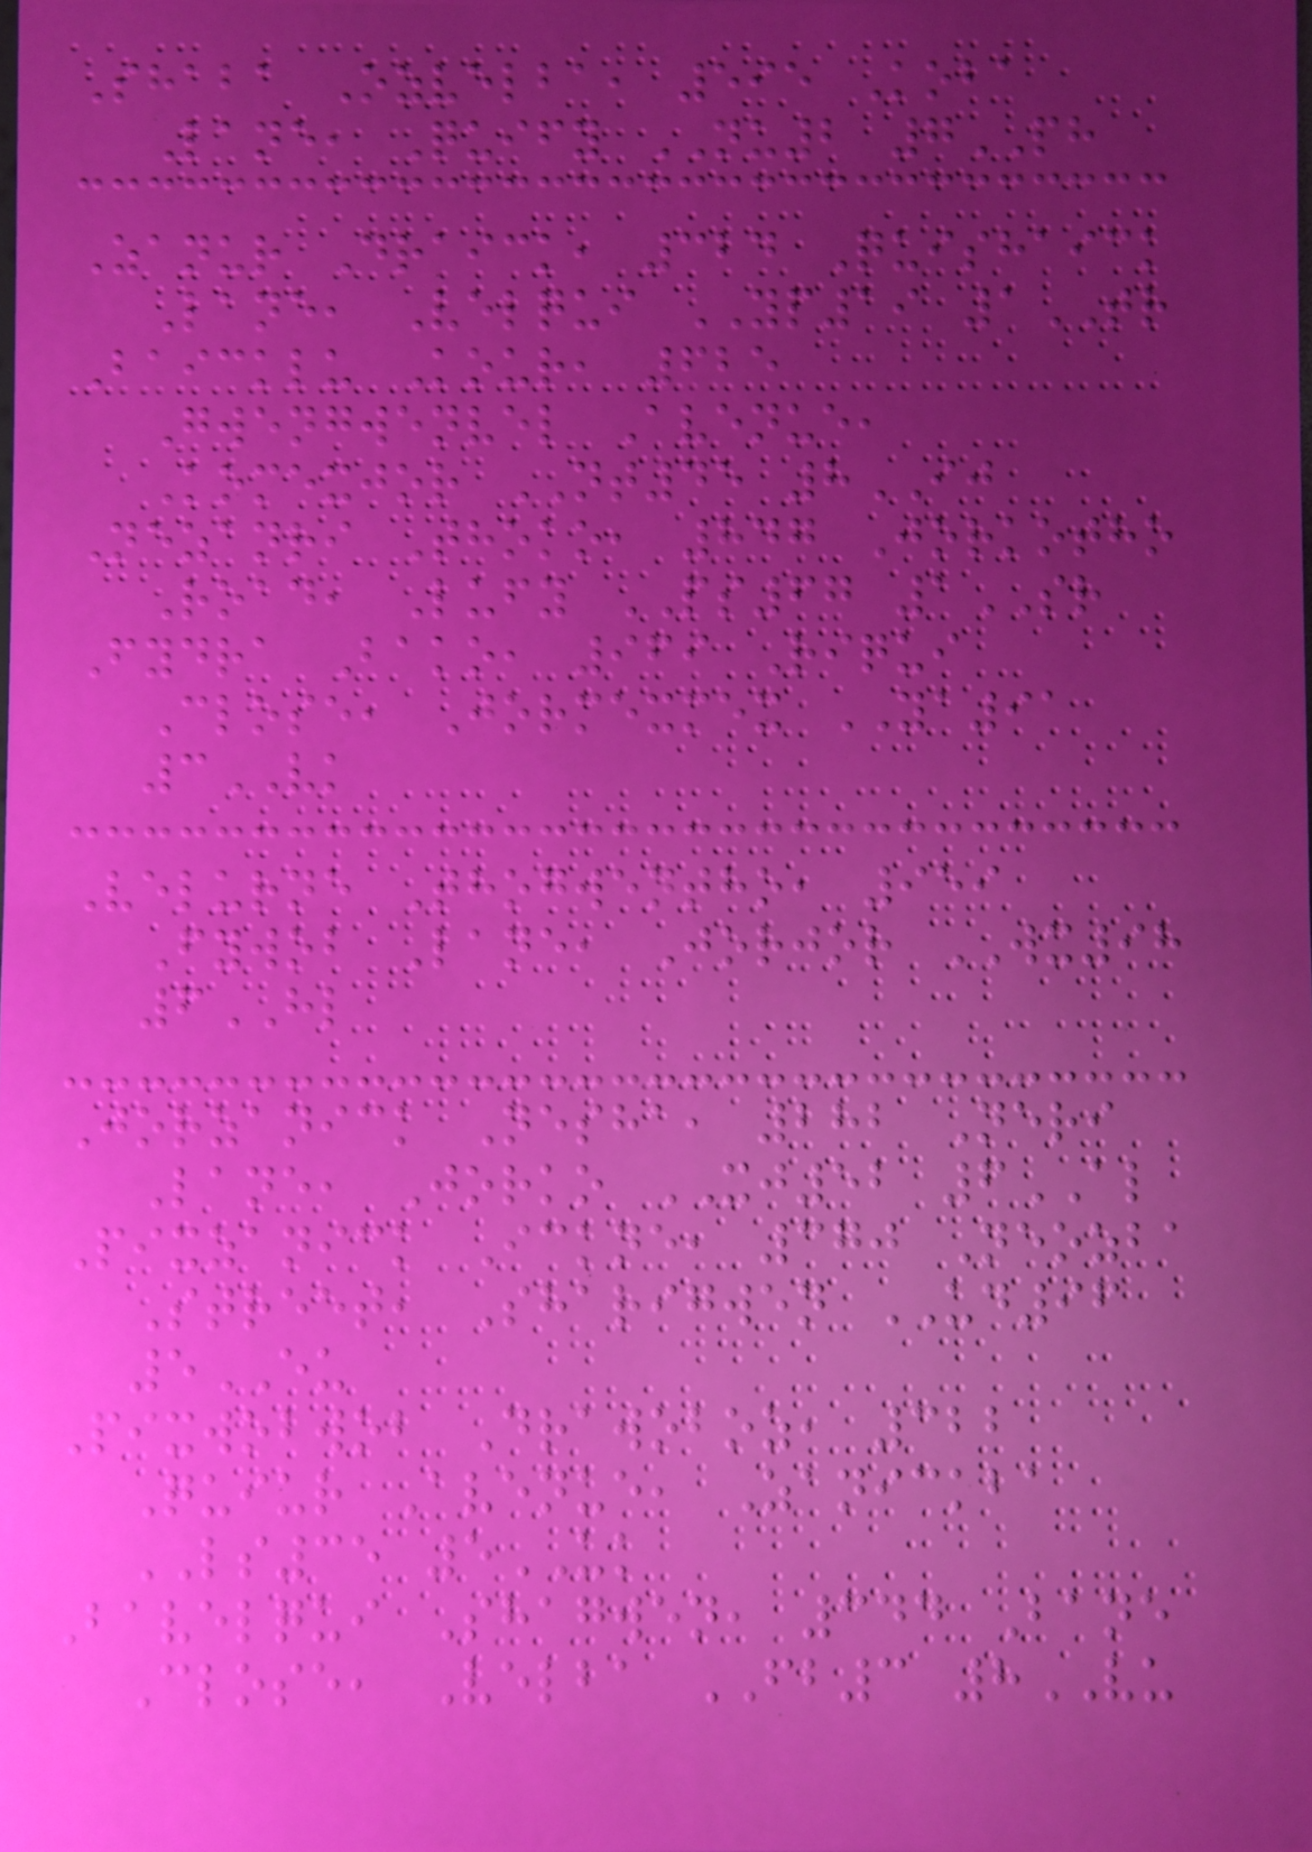Shaba Ozvelba, 595 Koba
Lane, Quify NU2 7PH
Zanur Draick, 324 Quishaick
Lane, Velqui YP19 1TR
Baicklu Kour, 625
Gwengwenvel Avenue,
Komexjor NT45 8IJ
Nezanri Thoko, 847 Jorkotho
Road, Lufy PS67 1SR
Fydra Bako, 969 Riqui
Close, Jormexmex YA91
3VK
Velurne Thogwentho, 959
Fywob Lane, Jorjor WX98
6HL
Jorzanick Nesha, 282 Neri
Lane, Jorko XJ52 6AL
Pixzanick Ickne, 370 Neozba
Street, Sharigwen UD96
5EU
Pixwobwob Drawoboz, 322
Quiur Avenue, Zanickba
LS35 5UK
Bavelqui Shagwen, 344 Bane
Close, Velba FB3 8VU
